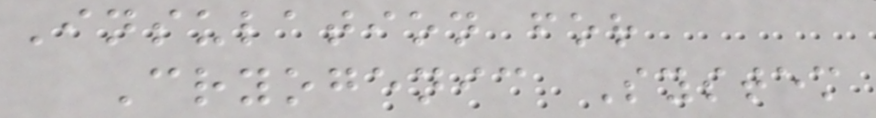Insulation for
Cryogenic System
